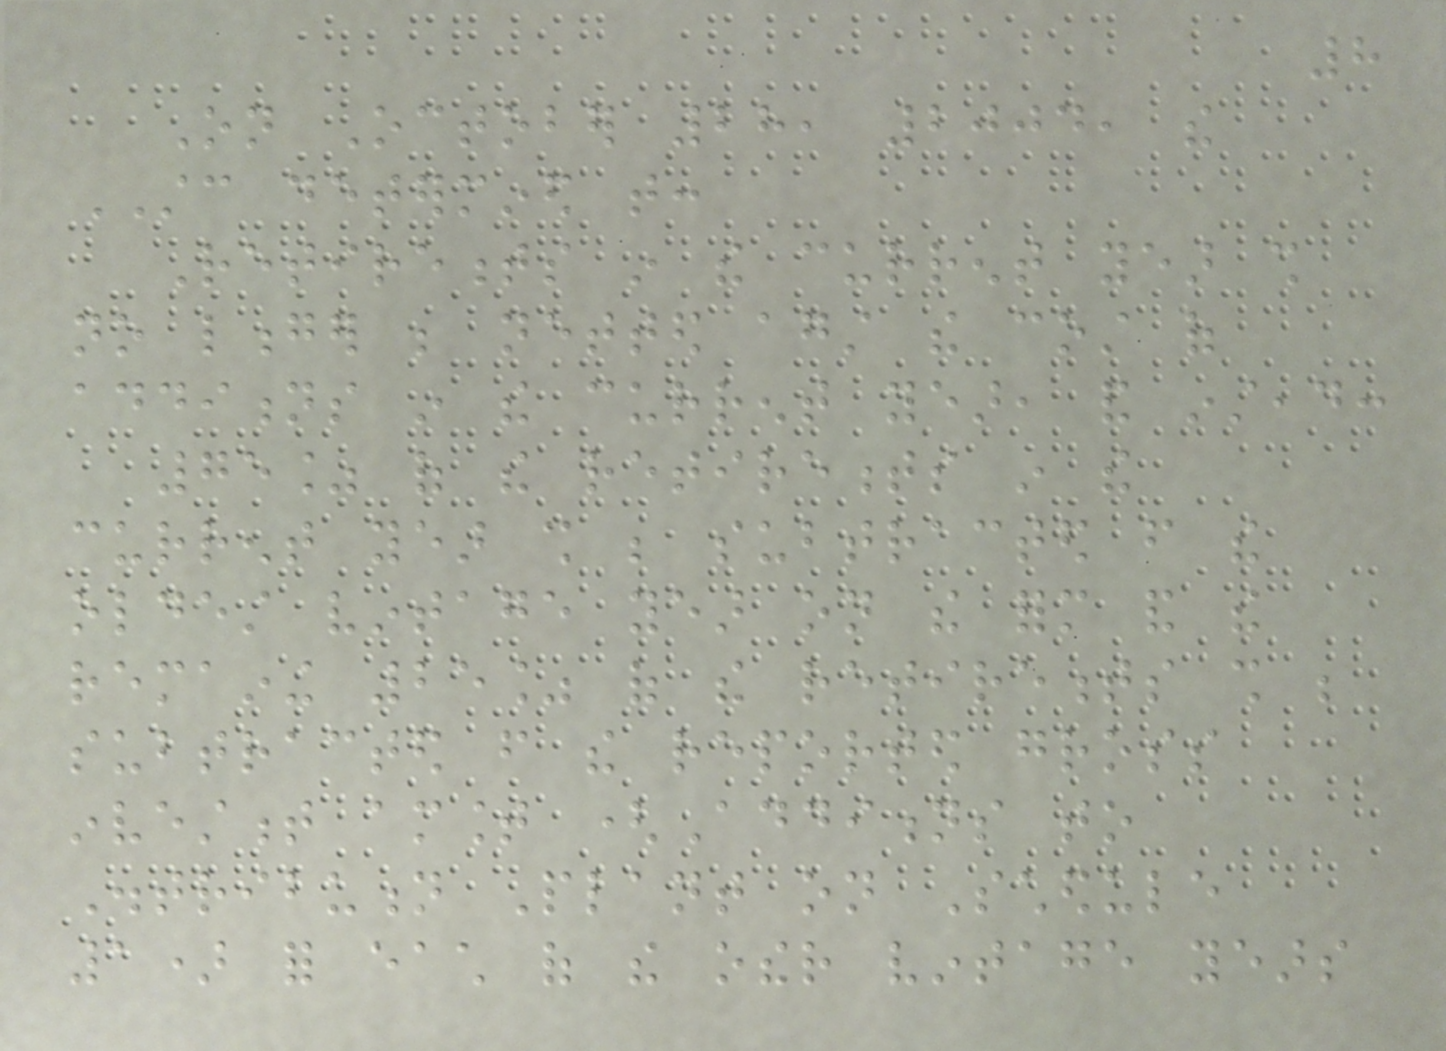8
On October 28, 2004, the
STC determined that:
Retirements in the current year shall
no longer be netted against the cost of
additions in the current year, and instead:
75% of the retirements in the
current year shall be subtracted from the
oldest vintage year on the form and the
remaining 25% of the retirements shall be
subtracted from the reported gross
investment amount (Additions to
Distribution Plant on Schedule
1) for each of the other vintage years
